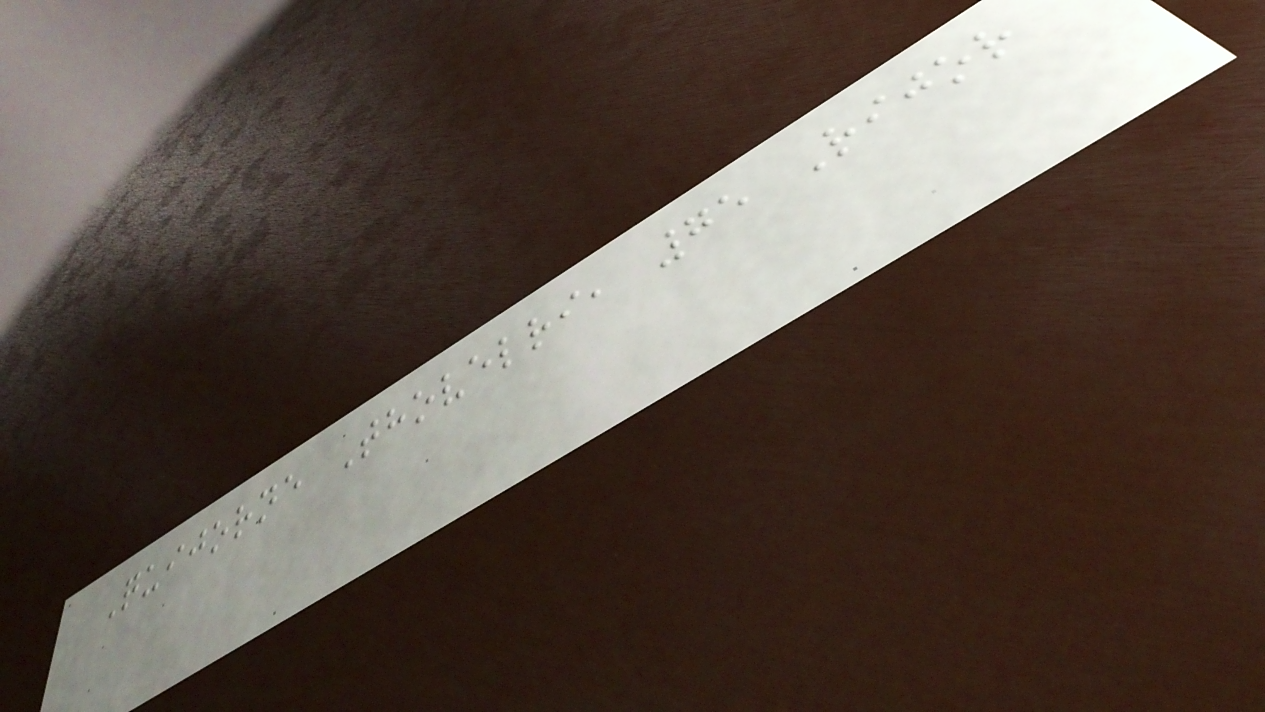Quijorne Thovelri, 75 Rijor
